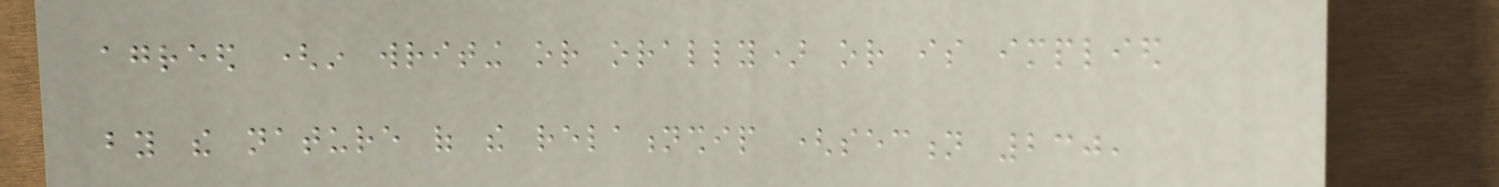agreed (in writing or orally) or is implied
by the nature of the relationship (section 230,
